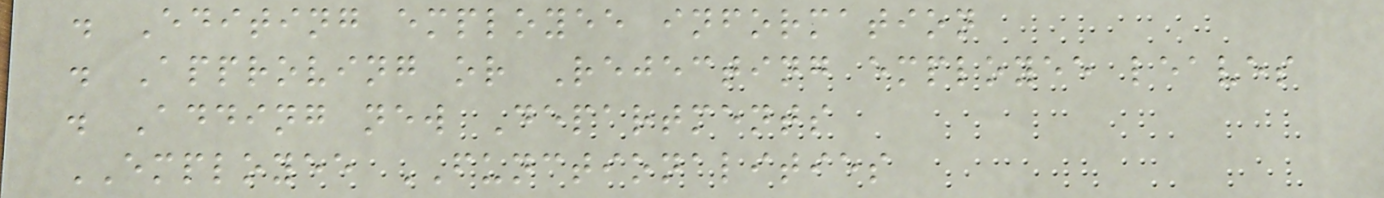. Editing employee information
. Approving or Rejecting employee leaves
. Adding new Departments
EMPLOYEE FUNCTIONALITIES
